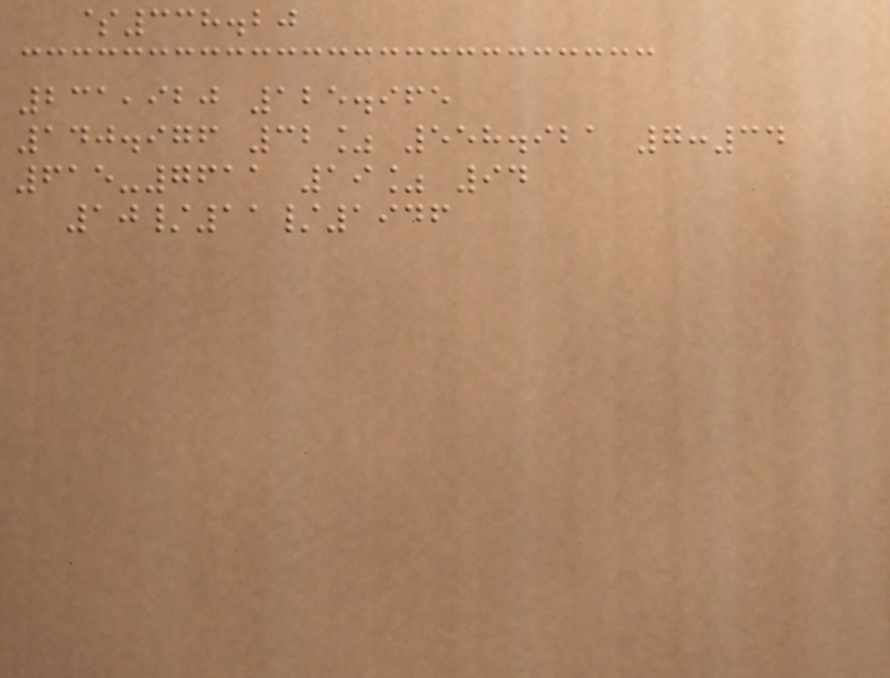$338.20
231,920 125.965
140.976 32% 558.921 7:34
615-7611 19% 94
10/11/1946
